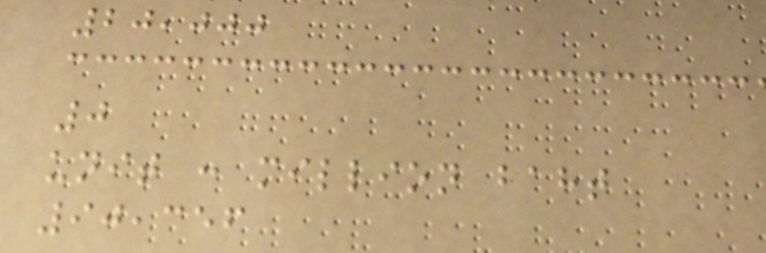20,000
0
unit : million baht
90,356
